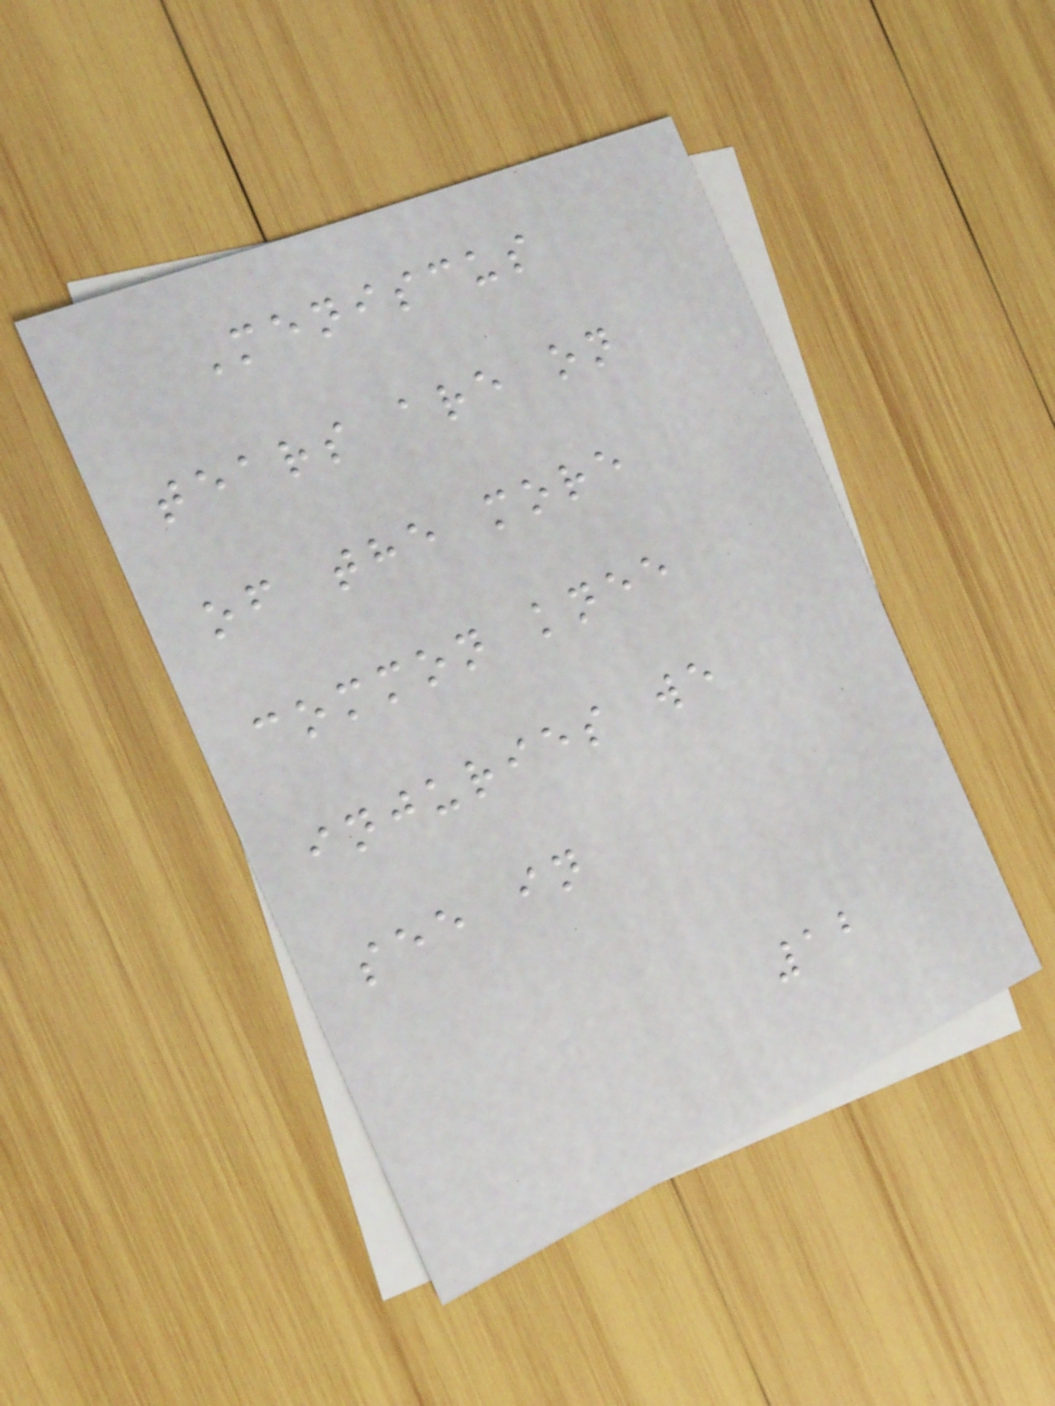Meniscus
tears are on
of the more
common knee
injuries we
see in
12
